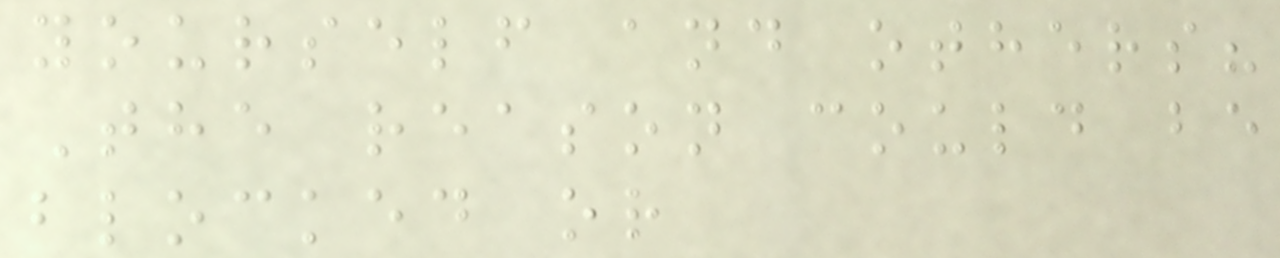yourself and others?
The reason could be
blocked or
